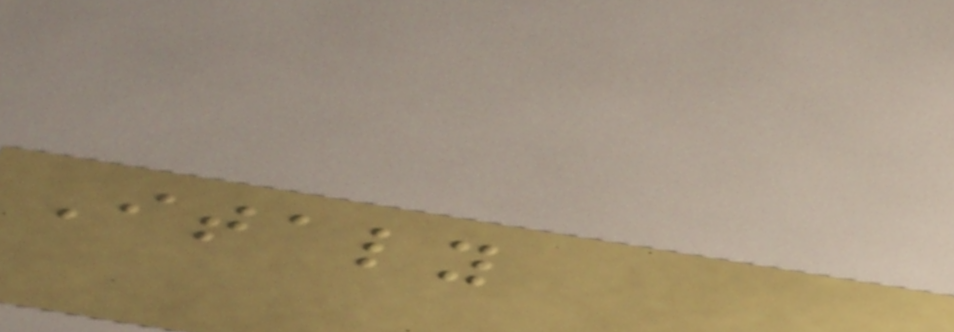Italy
